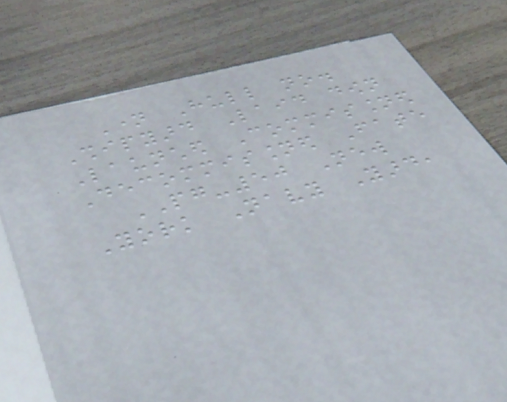Name Hull no.
Shipyard Laid down
Launched Commissioned
Decommissioned Fate
PG-50 New
York Navy Yard,
